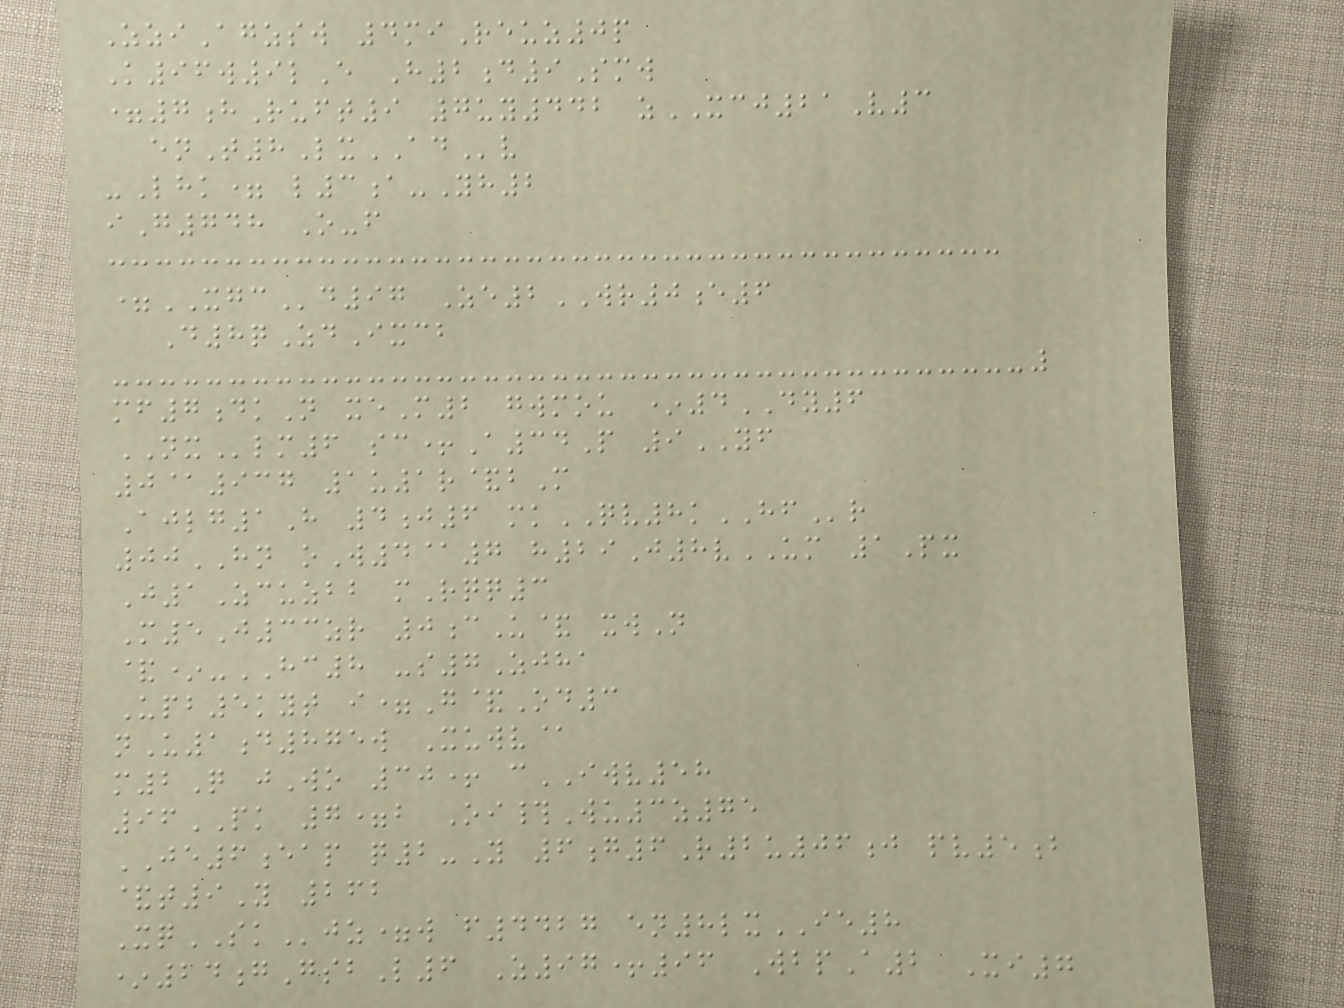ZziAgzsw 4miReuz0p
K96w9lE H2d9Smw
=7hRuft9 7uy442 zXCJ21V3
enT8LxADv
-Lhk= l3a-Yh2
iG748 O-f
=XGCd97 Ze2WR0e6
D8qZdIxcb
mf7dkN xeM2 gwmou *4DY6
NXlm6 sc+A34P 9YF
0@937 1u1r&bM
Ajlg1H 4j6 mkQV8kHFr
00HN oW4@7 h29J8vUM 1Px
J1Zcuzbb mRqq3
M5J33zr 0cU& xwN
&*-HC8 -s7Zjha
Upb5kyt i=G&Od3
nU1d875w Xuwv@
m2Q jWo 30+ cIWV58
96PK 7=b Oi#Wu3z75
JE6eap q2-Y 6g6R2u06j pv5b
&t9Y 262
XqSKjz=w f4427 en8lxIE8
*24gGsbL6 Z97+96 WbpA2 Xi7
